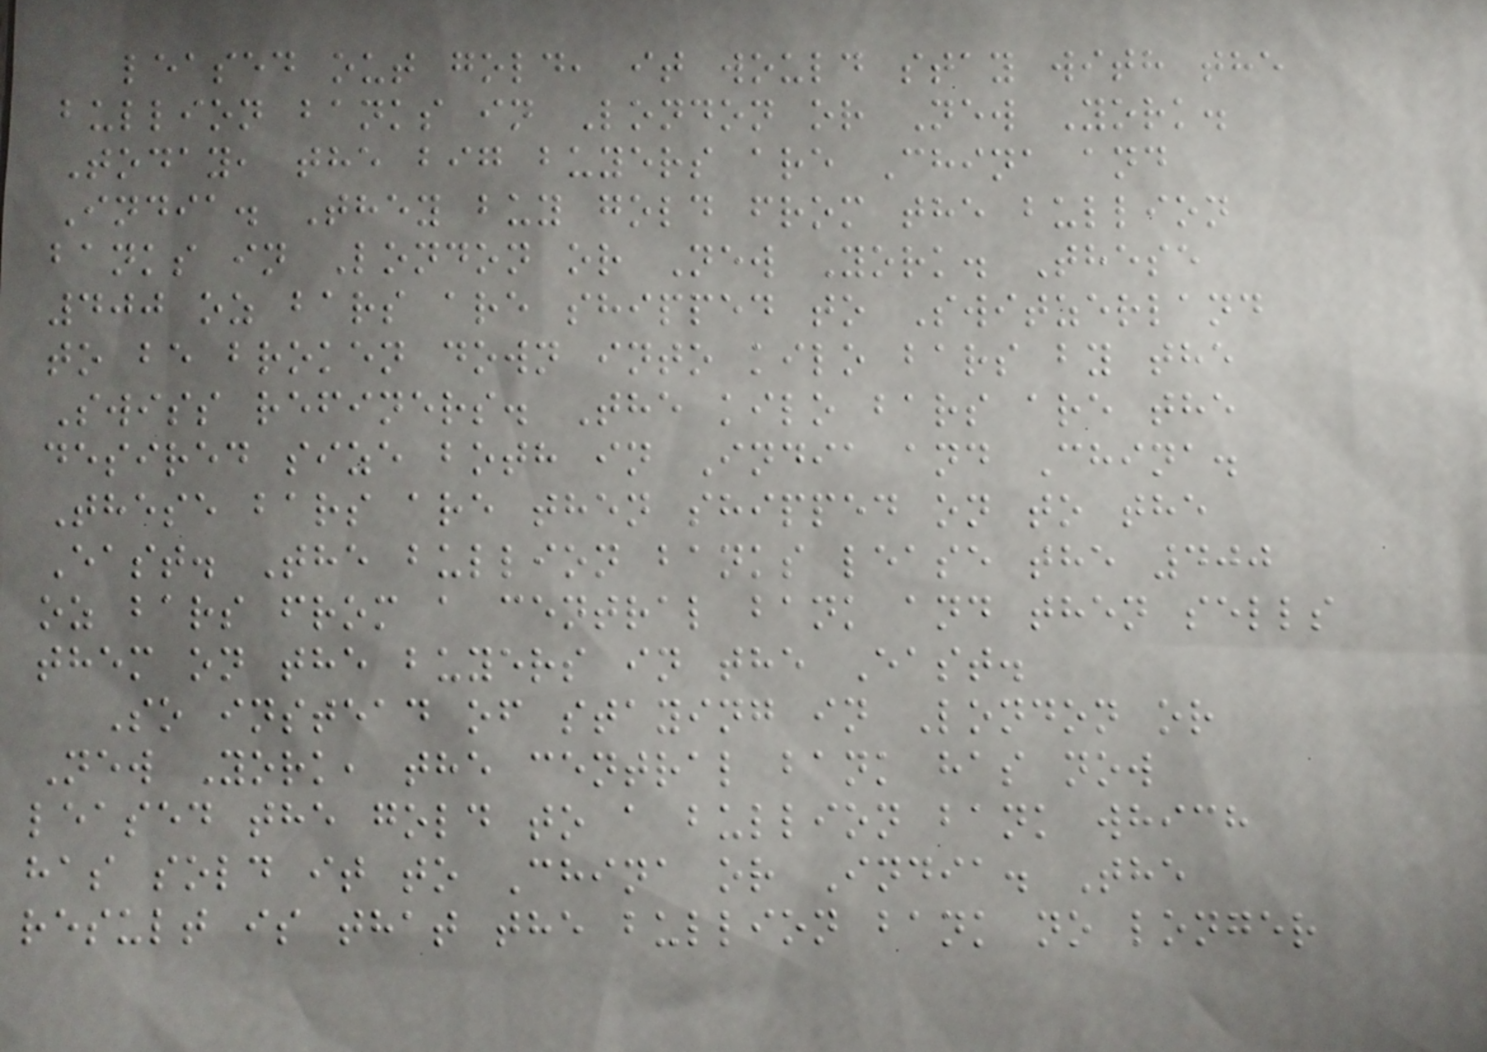leased out gold, it would stay with the
bullion banks in London or New York.
Today, the big buyers are China and
India. They buy gold from the bullion
banks in London or New York. These
400 oz bars are shipped to Switzerland
to be broken down into kilo bars by the
Swiss refiners. The kilo bars are the
desired size both in India and China.
These bars are then shipped on to the
East. The bullion banks lease the 400
oz bars from a central bank and then sells
them on the buyers in the East.
So instead of staying in London or
New York, the central bank has now
leased the gold to a bullion bank which
has sold it to China or India. The
result is that the bullion bank no longer
